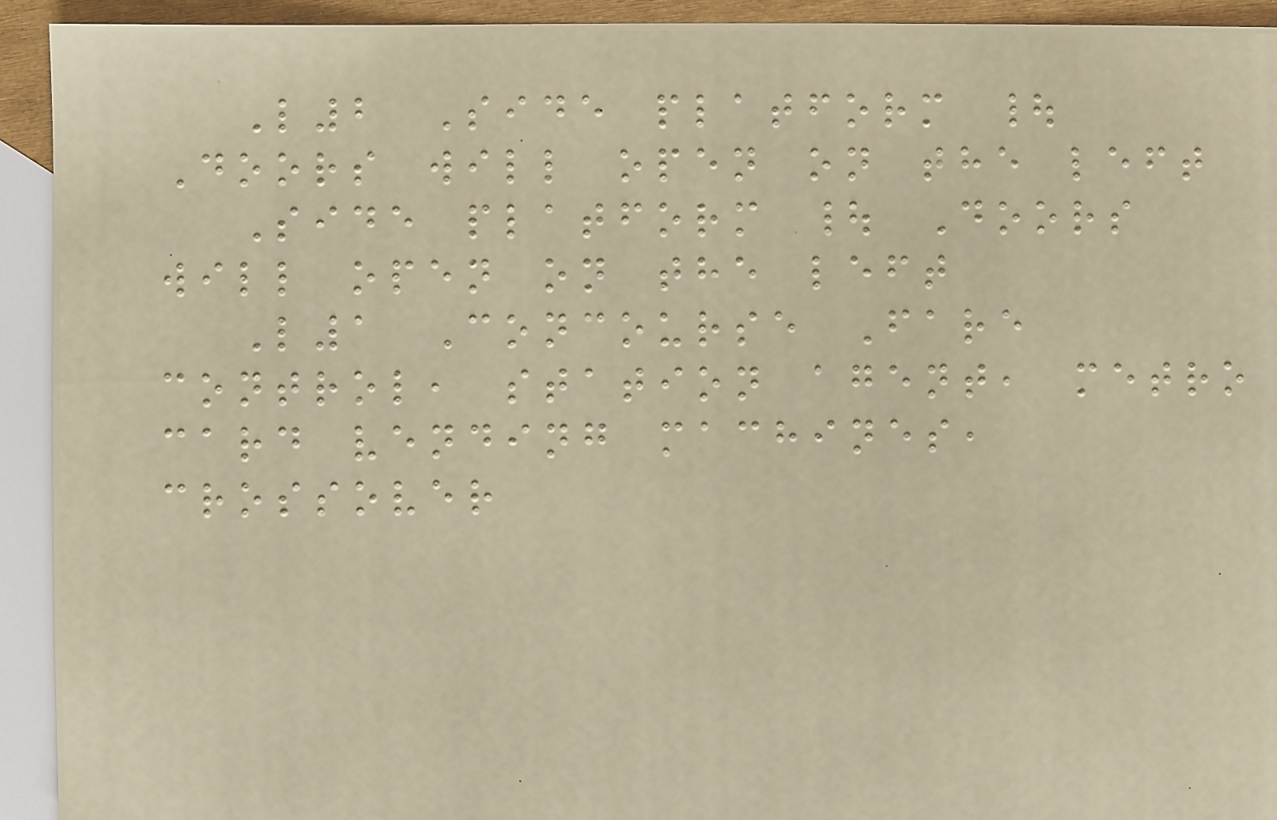L2 Side platform |
Doors will open on the left
Side platform | Doors
will open on the left
L1 Concourse Fare
control, station agent, metro
card vending machines,
crossover
